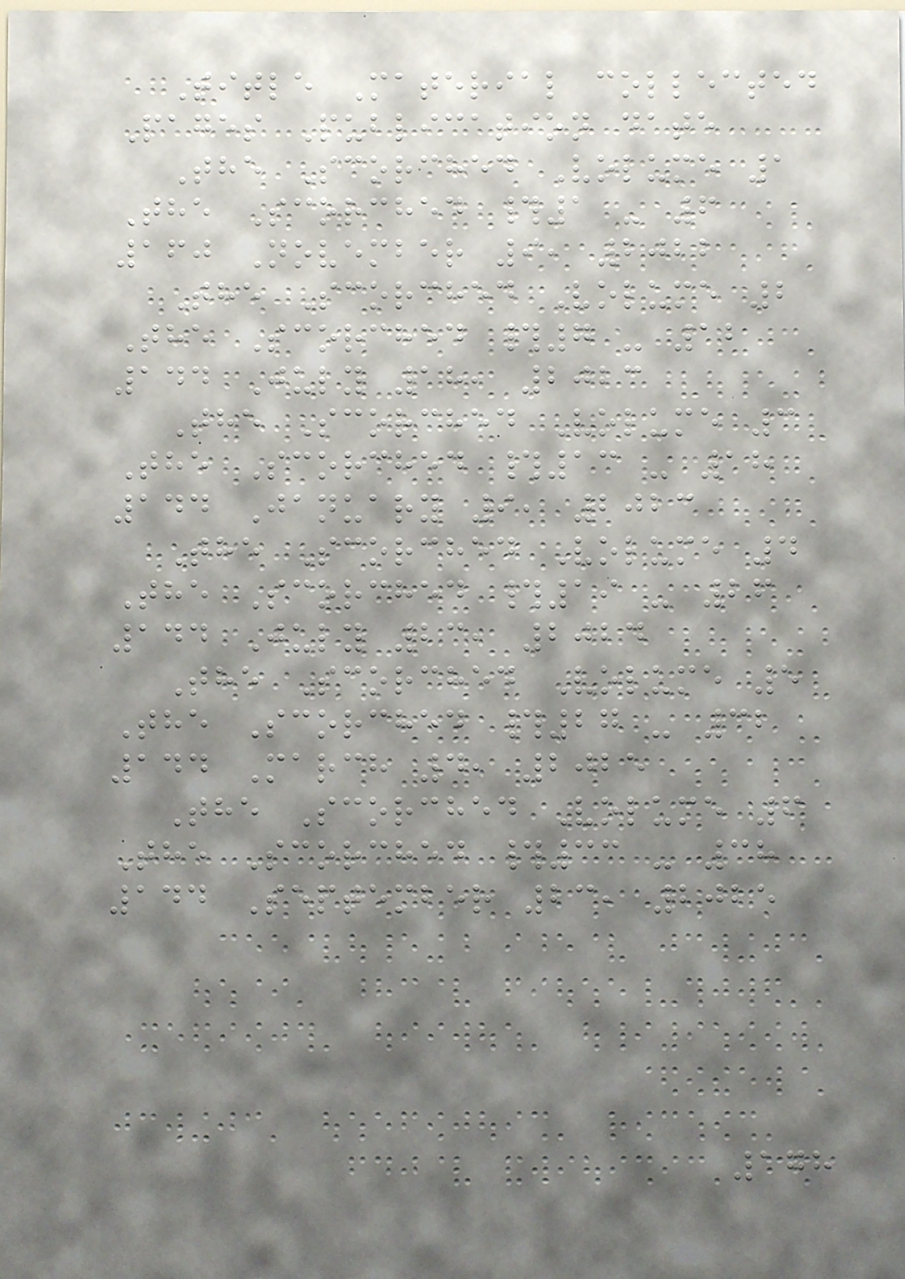Title Material collected
Pages Publication date
The Scorched Volume 1
The Scorched #1 - 6
160 November 9, 2022
The Scorched Volume 2
The Scorched #7 - 12
144 July 18, 2023
The Scorched Volume 3
The Scorched #13 - 18
144 January 9, 2023
The Scorched Volume 4
The Scorched #19 - 26
144 July 23, 2024
The Scorched Volume 5
The Scorched #27 - 32
144 March 4, 2025
The Scorched Volume 6
The Scorched #33 - 38
144 September 23, 2025
178
